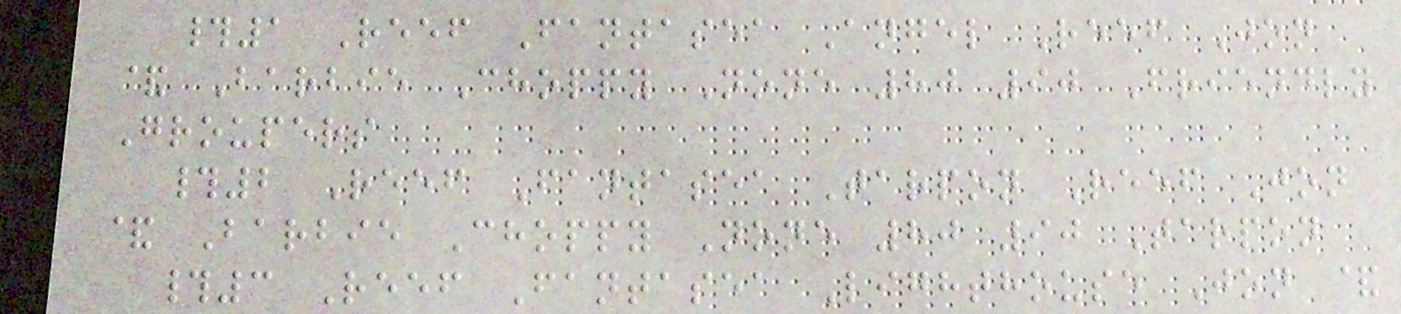#1 Reef Fantasea Angel Reef Jon
& Barbie Choppy None 80 90 Friendly
Groupers
#2 Reef Fantasea Tarpon Reef Jon
& Barbie Choppy None 80 90 Tarpon
#3 Reef Fantasea Lighthouse Jon &
